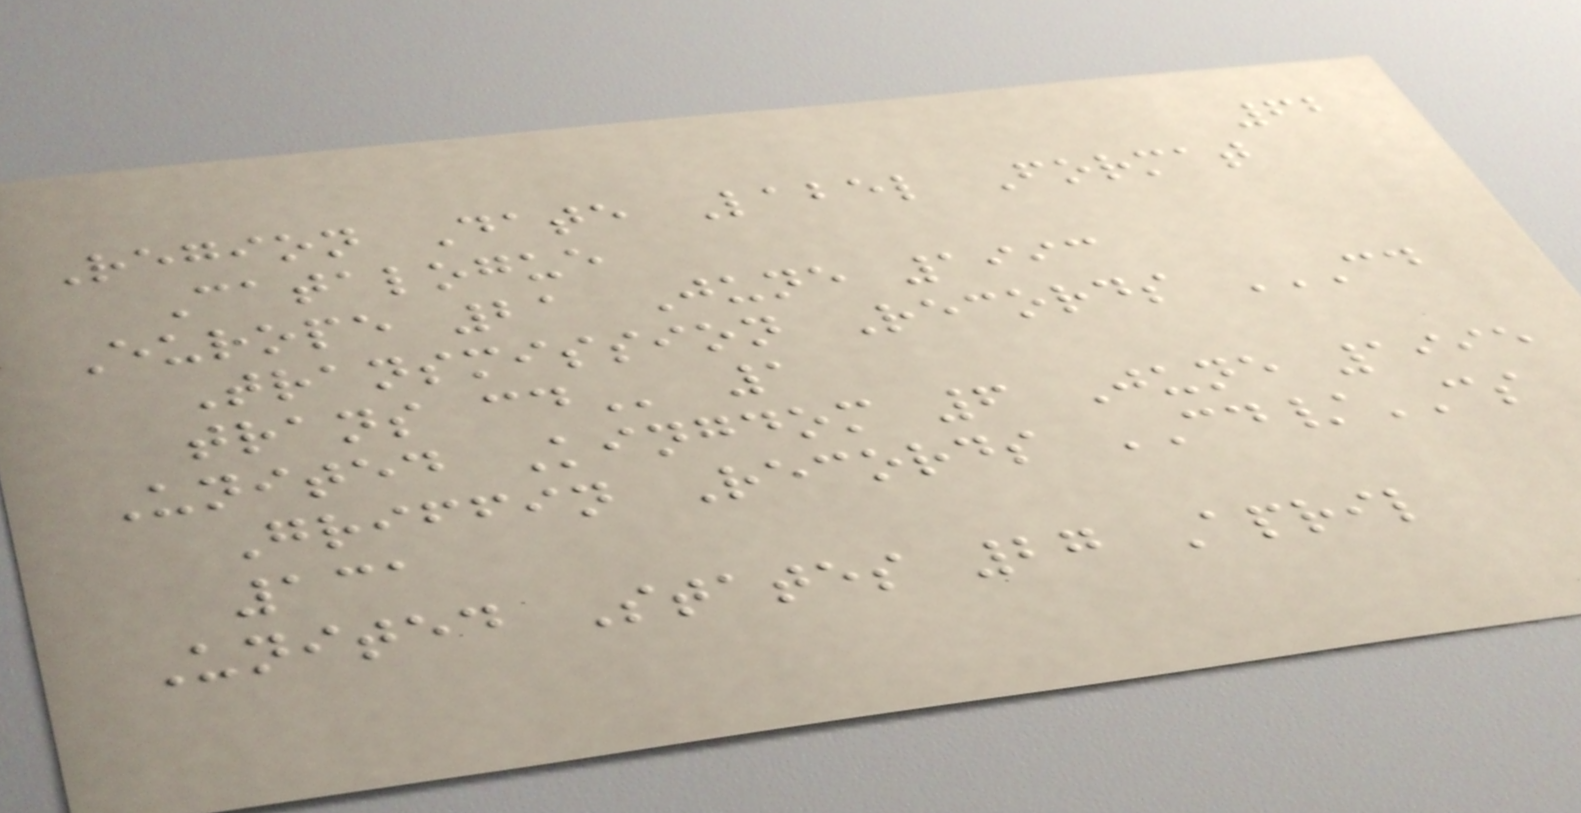62
Region Date Label Format
Catalogue
Europe 21 June 1993
Transmission Records CD
TRANS CD 1
United Kingdom 6 June 1995
Griffin Records CD/CS
131
United States 27 April
